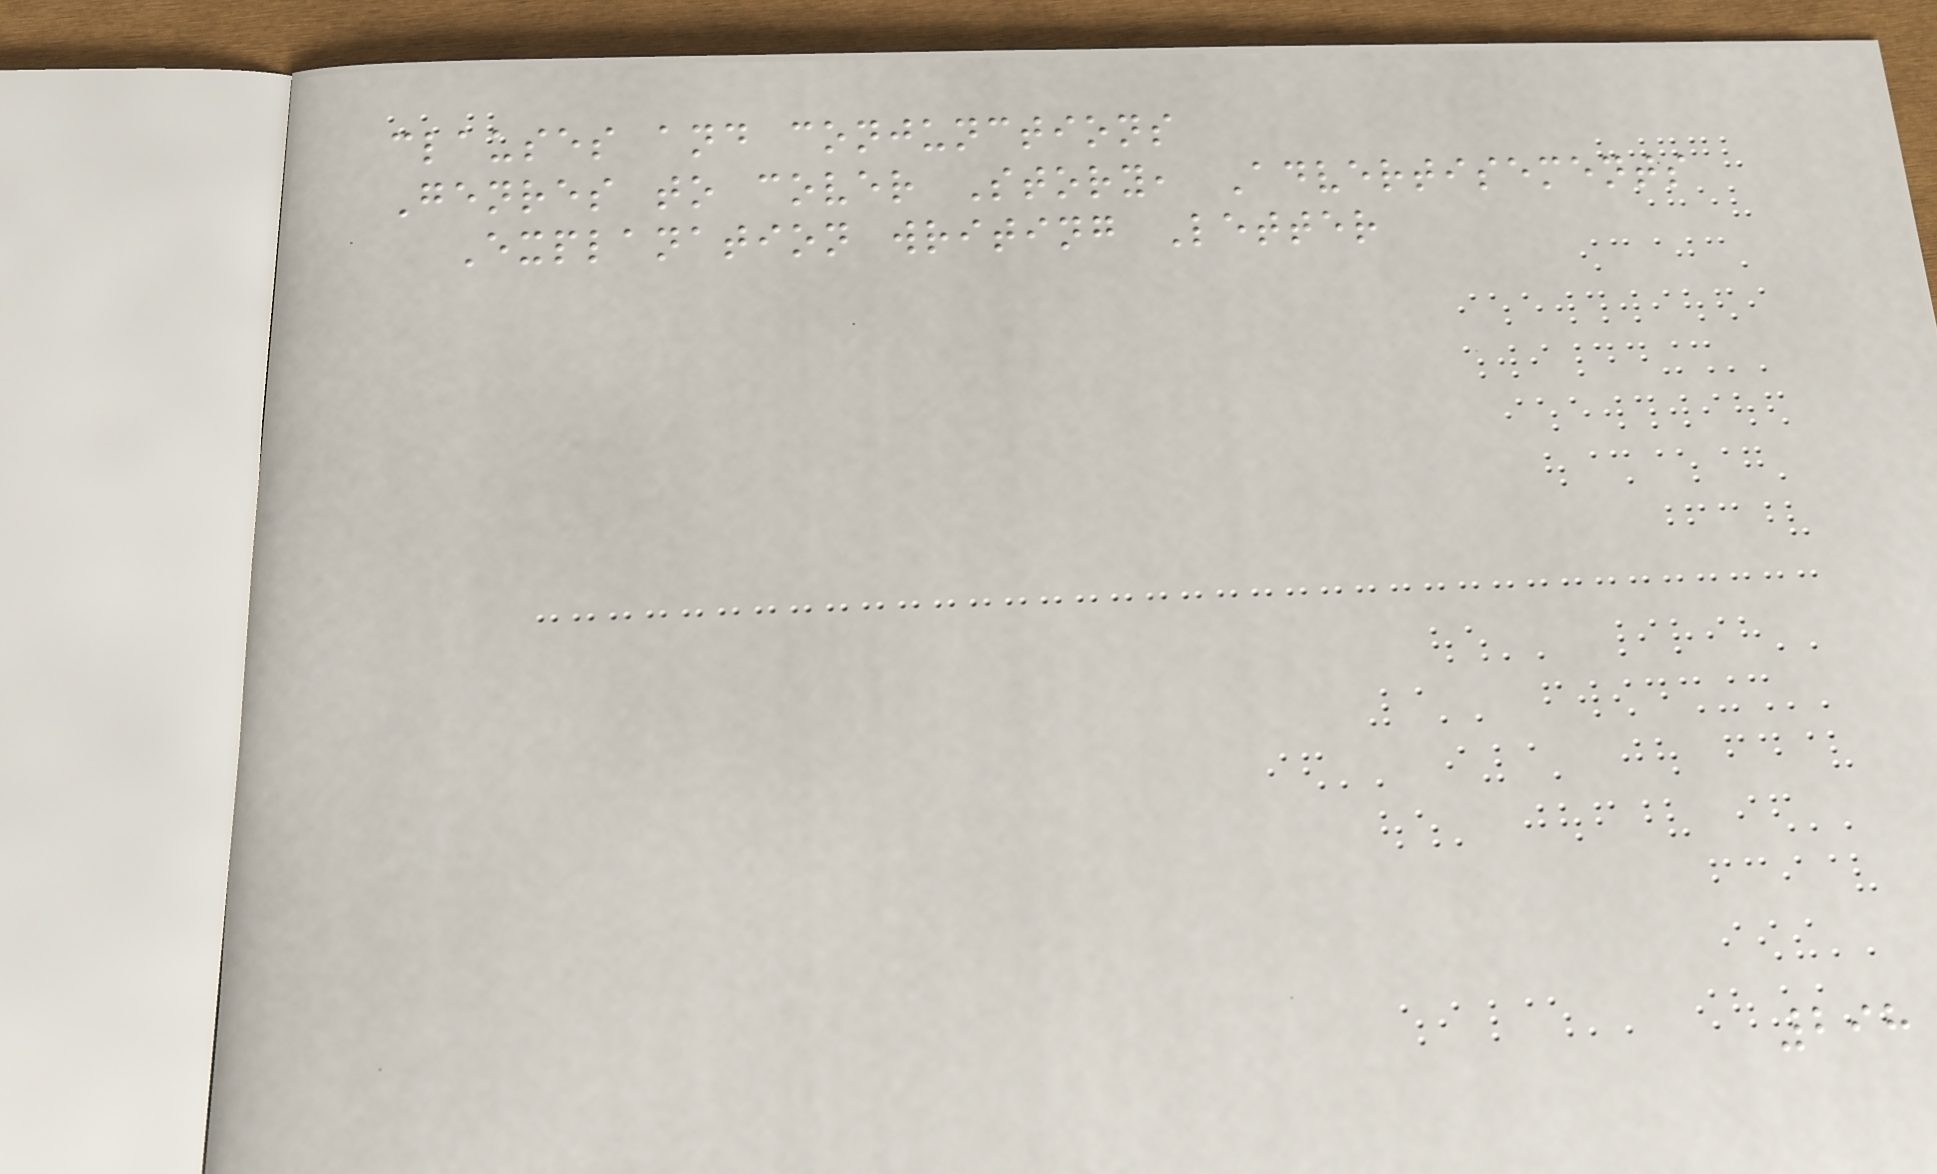clauses and conjunctions
Genres to cover Story, Advertisements
Explanation writing Letter
298
